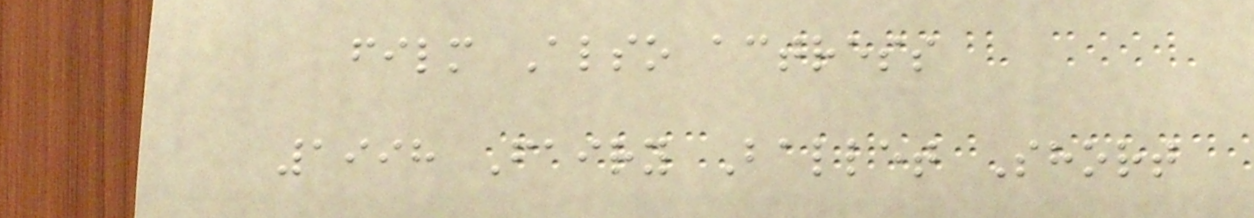film Also actress
1998 Fairy Ballet Short
